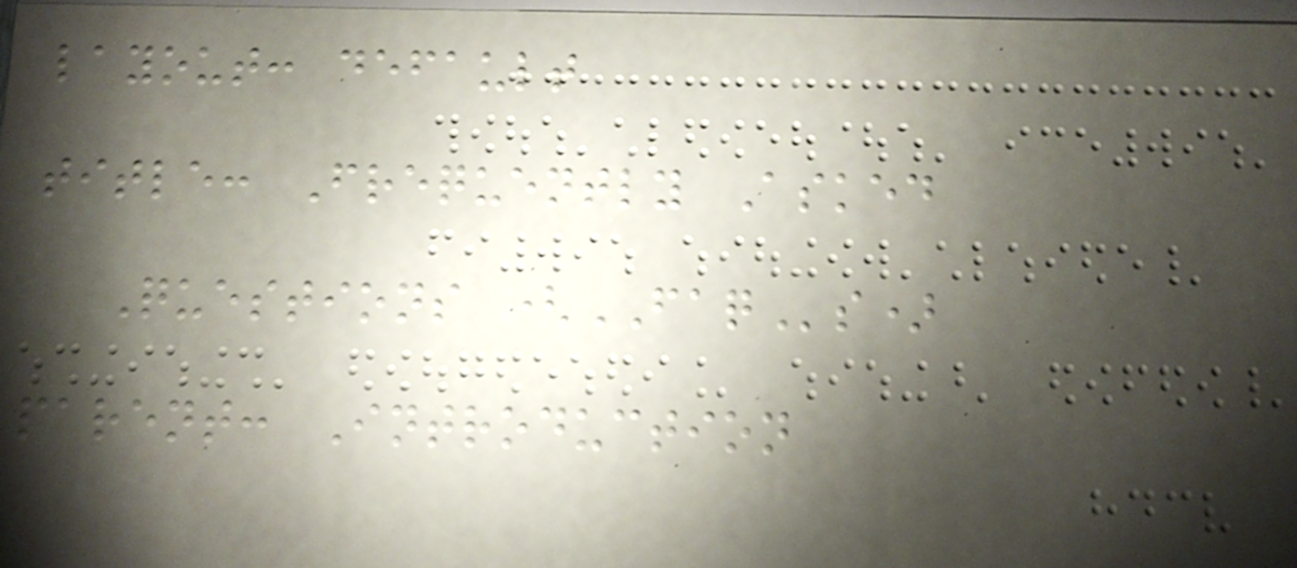layout: default
title: Frequently Asked
Questions (FAQs)
parent: Introduction
